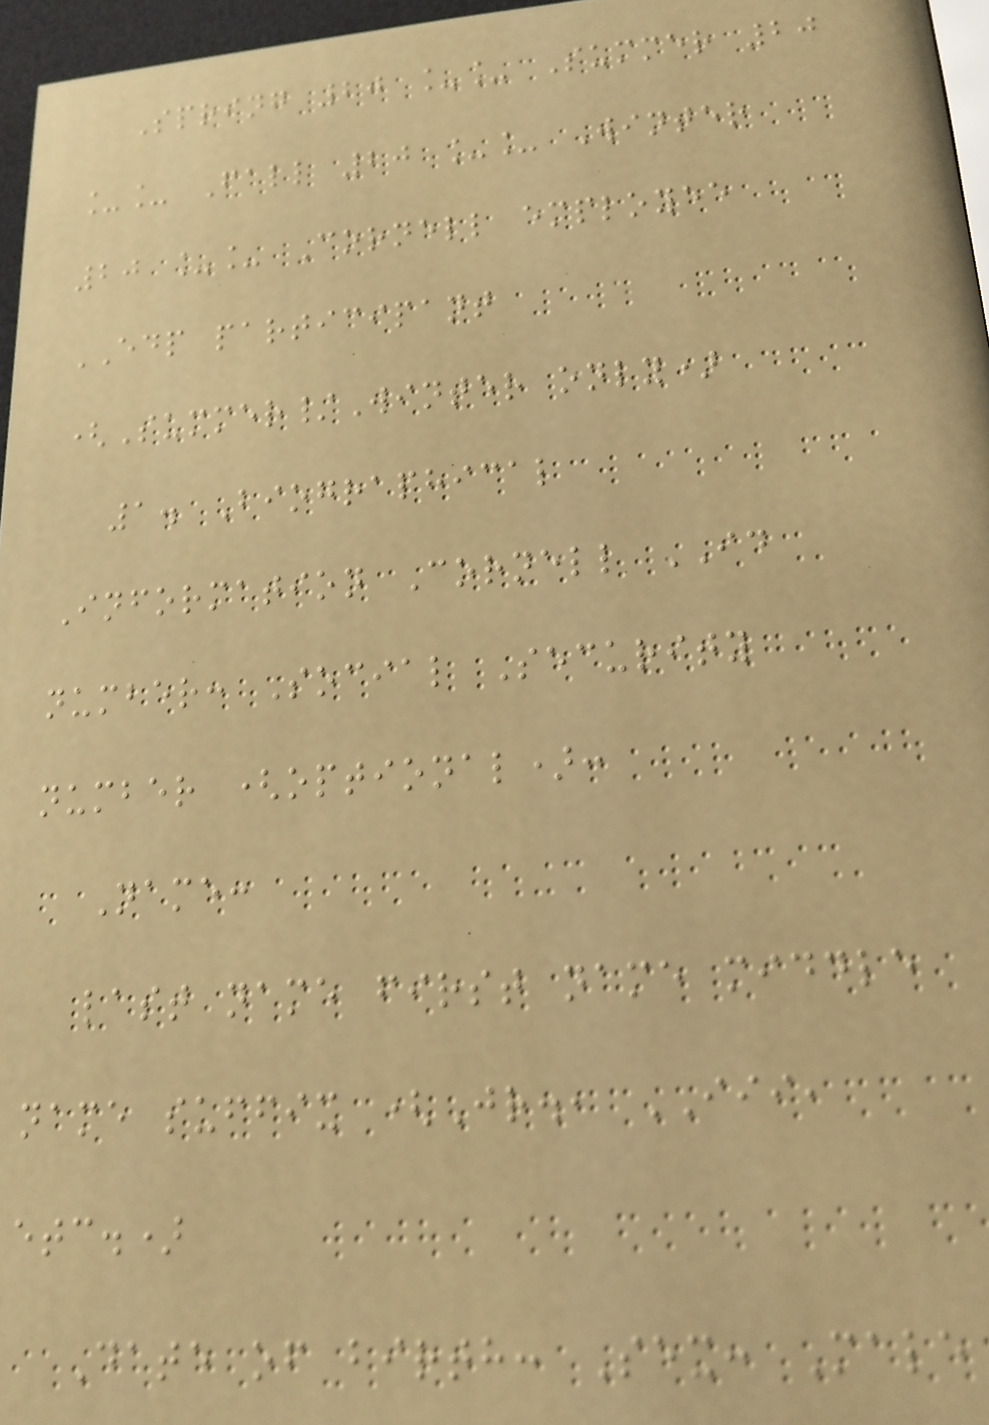Spring 20 __ Summer 20
__ Fall 20 __ Winter
20 __ Cornell employee
EDP participant
(Summer/Winter only)
1. Biographical
Information Cornell ID
number: Social Security
number (optional):
Name:
last name first name middle
name suffix (Jr., III,
etc.)
Date of birth: Sex: Male
